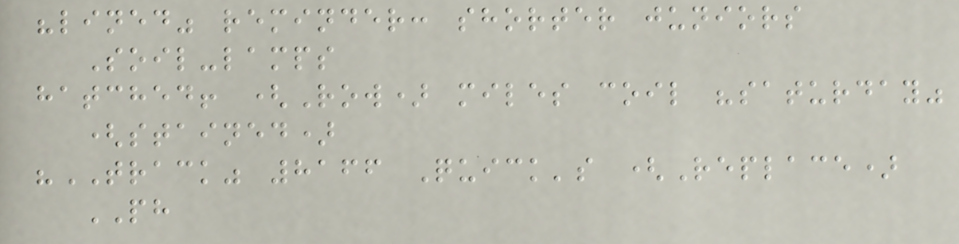"lined" reminder: shorter juniors
Soil-lamps
hatched! (Row) miles coil "saturday"
(stained)
"TRACK" 8166 Quick's (Replace)
PH
